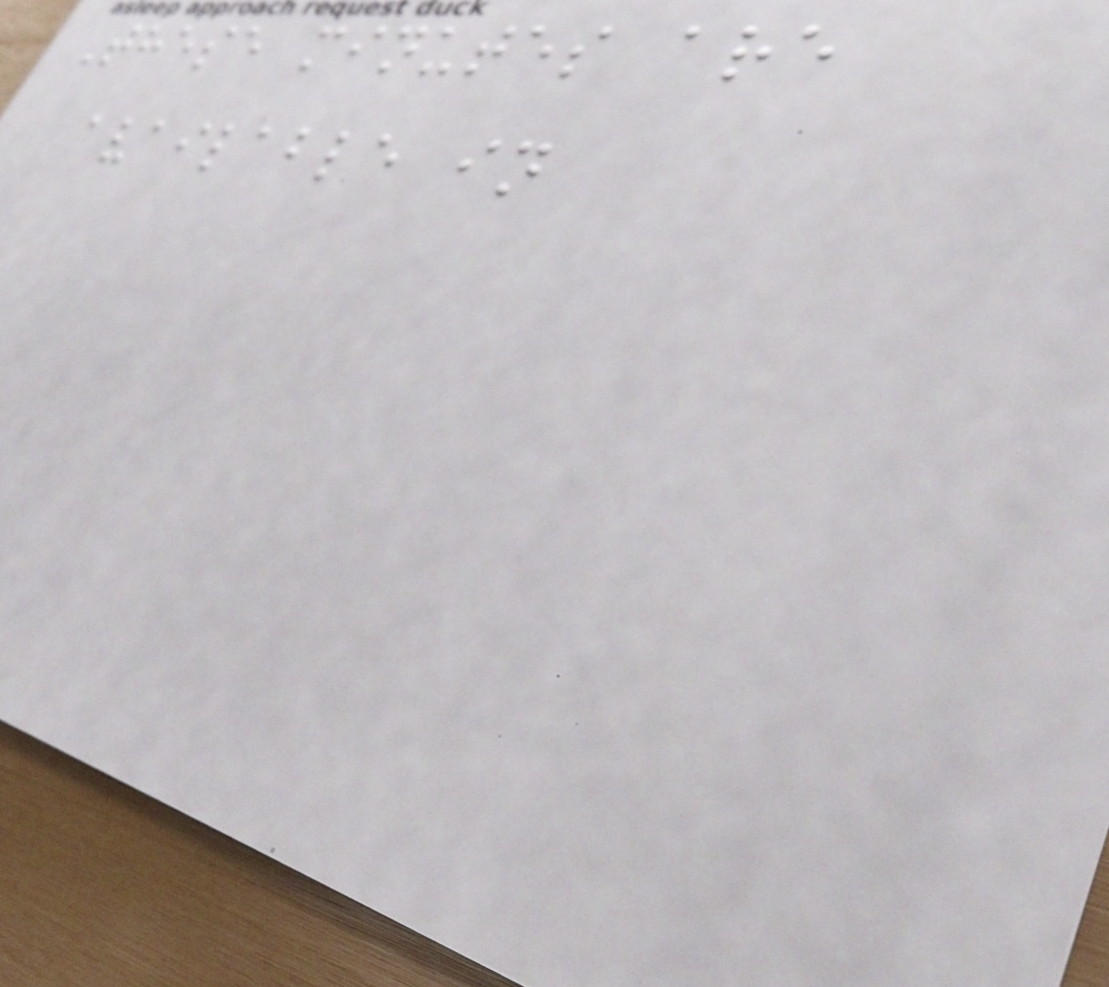These minutes are
available in
